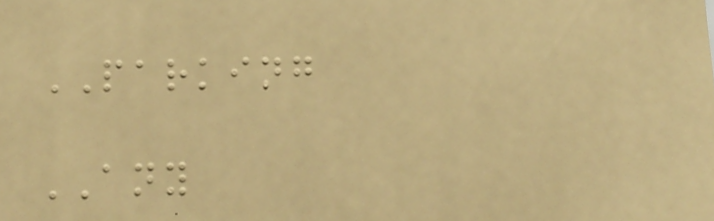PARKING
ANY
